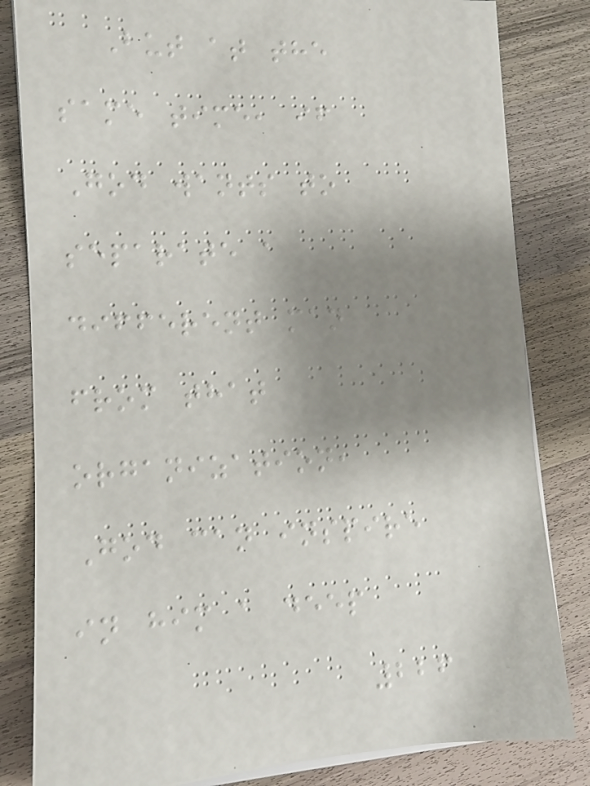But at the
same time, if
God wants to
separate a
different man
from that
organization,
God can inspire
in him a deep
226
